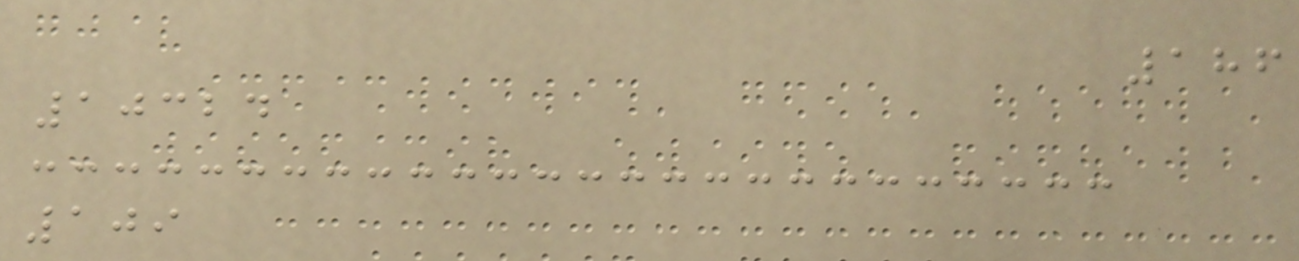186
10324
109
